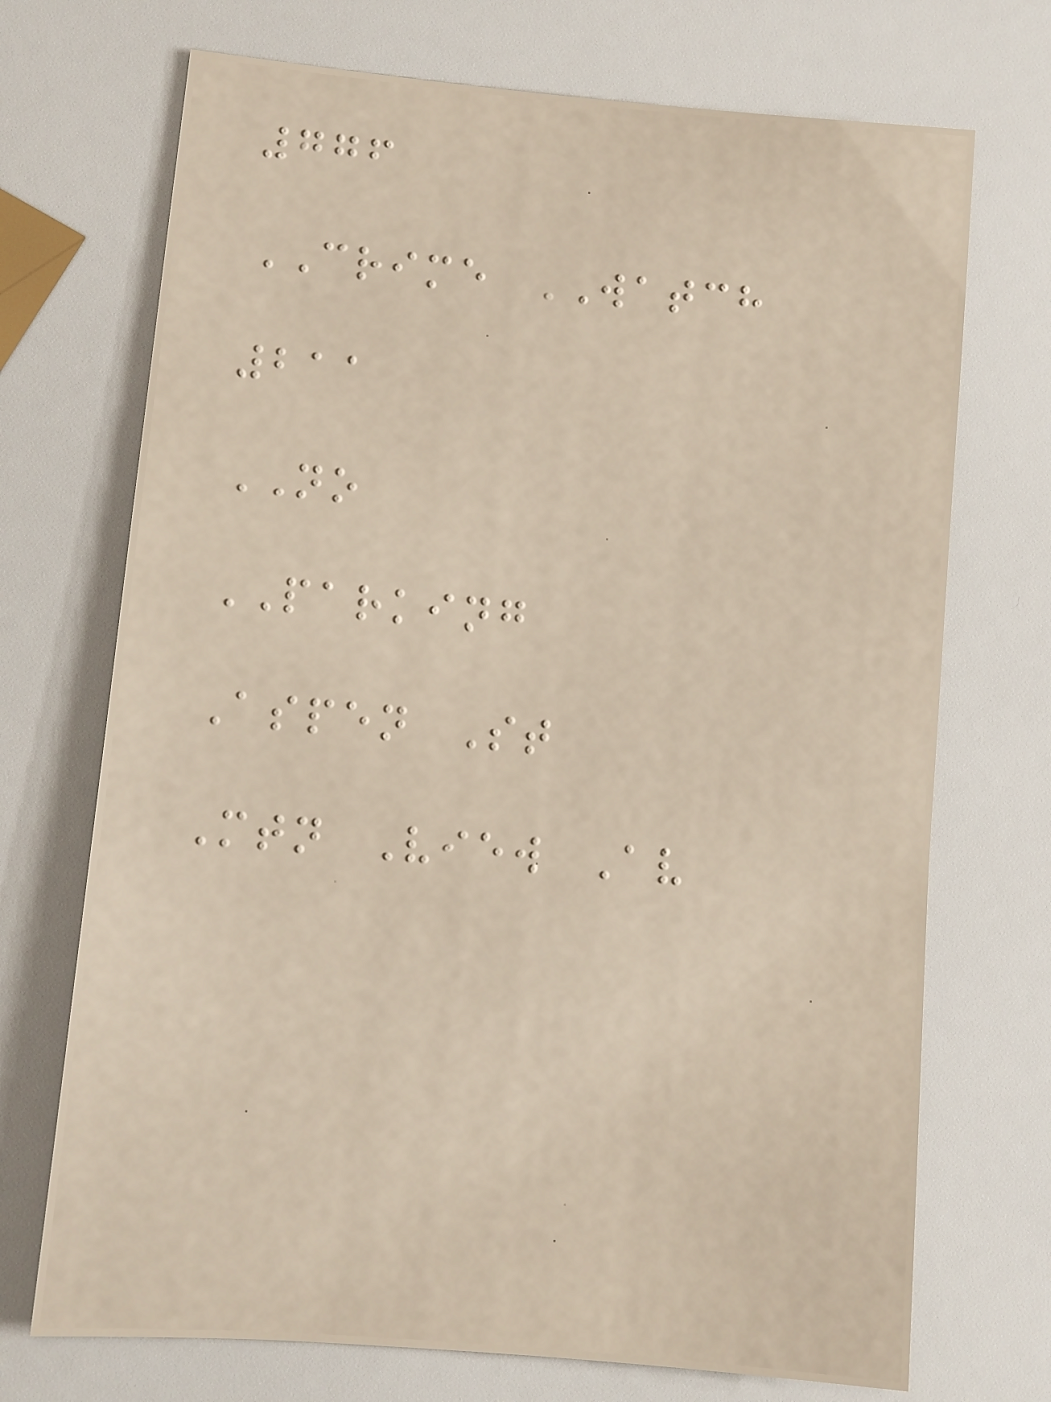776
CRIME WATCH
211
NO
PARKING
Aspen St
Mtn View Av
